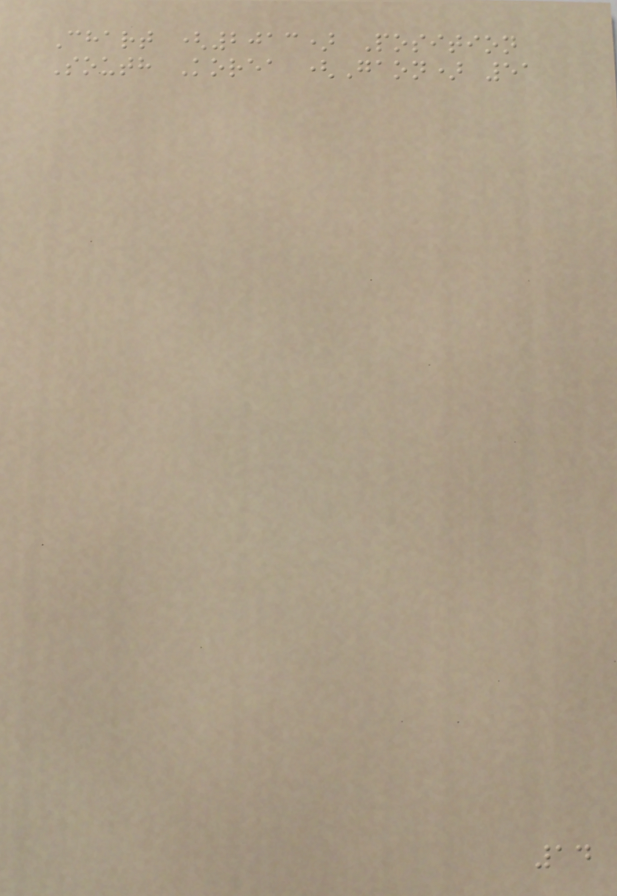Chart (2013) Position
South Korea (Gaon) 51
14
